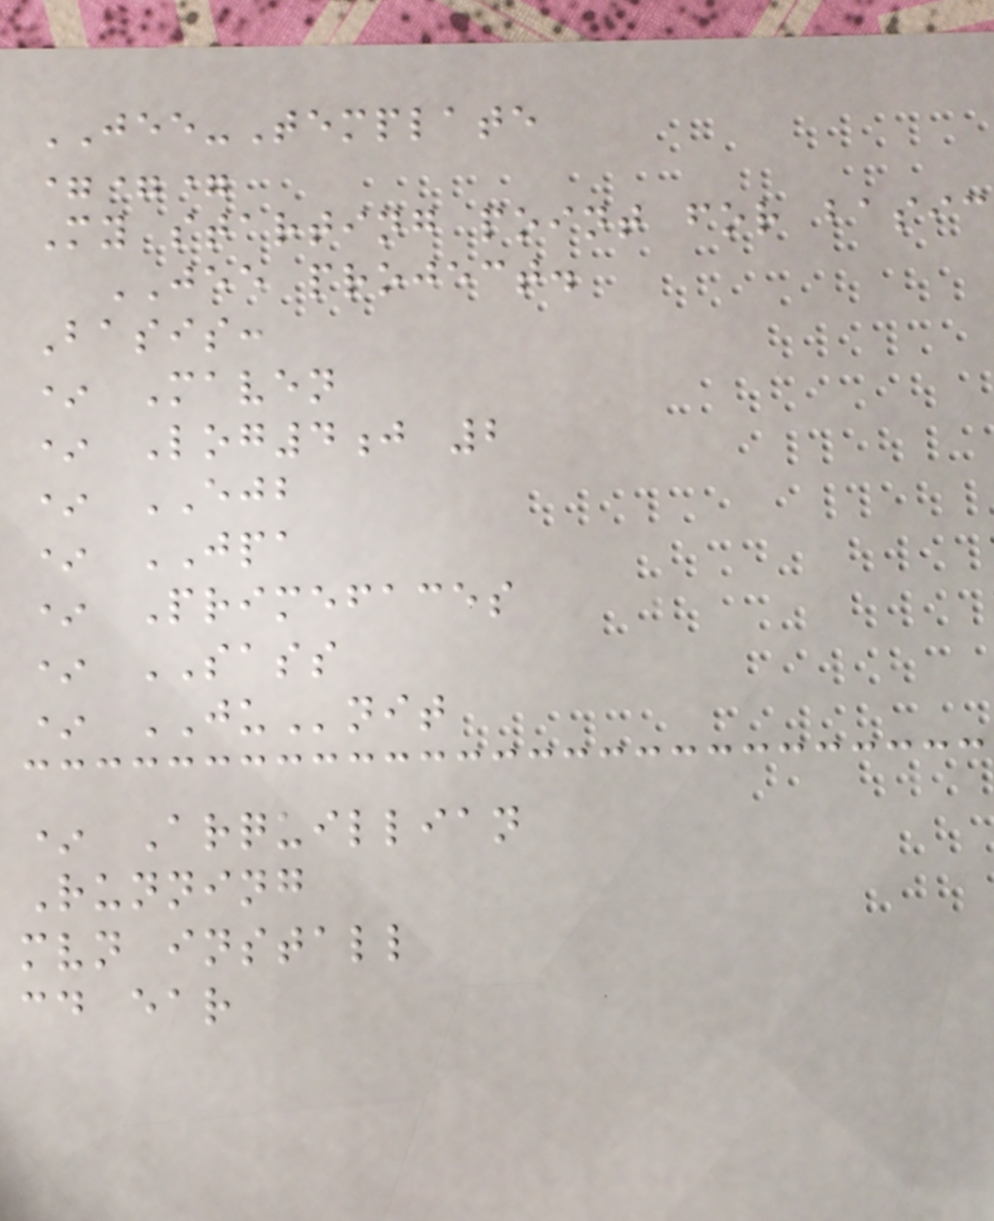JEE-Template
===
My starting point for basic
JEE project.
Basis:
* Maven
* Log4j 2
* EJB
* JPA
* Primefaces
* SASS
* JUnit
* Arquillian
Running
mvn install
cd ear
